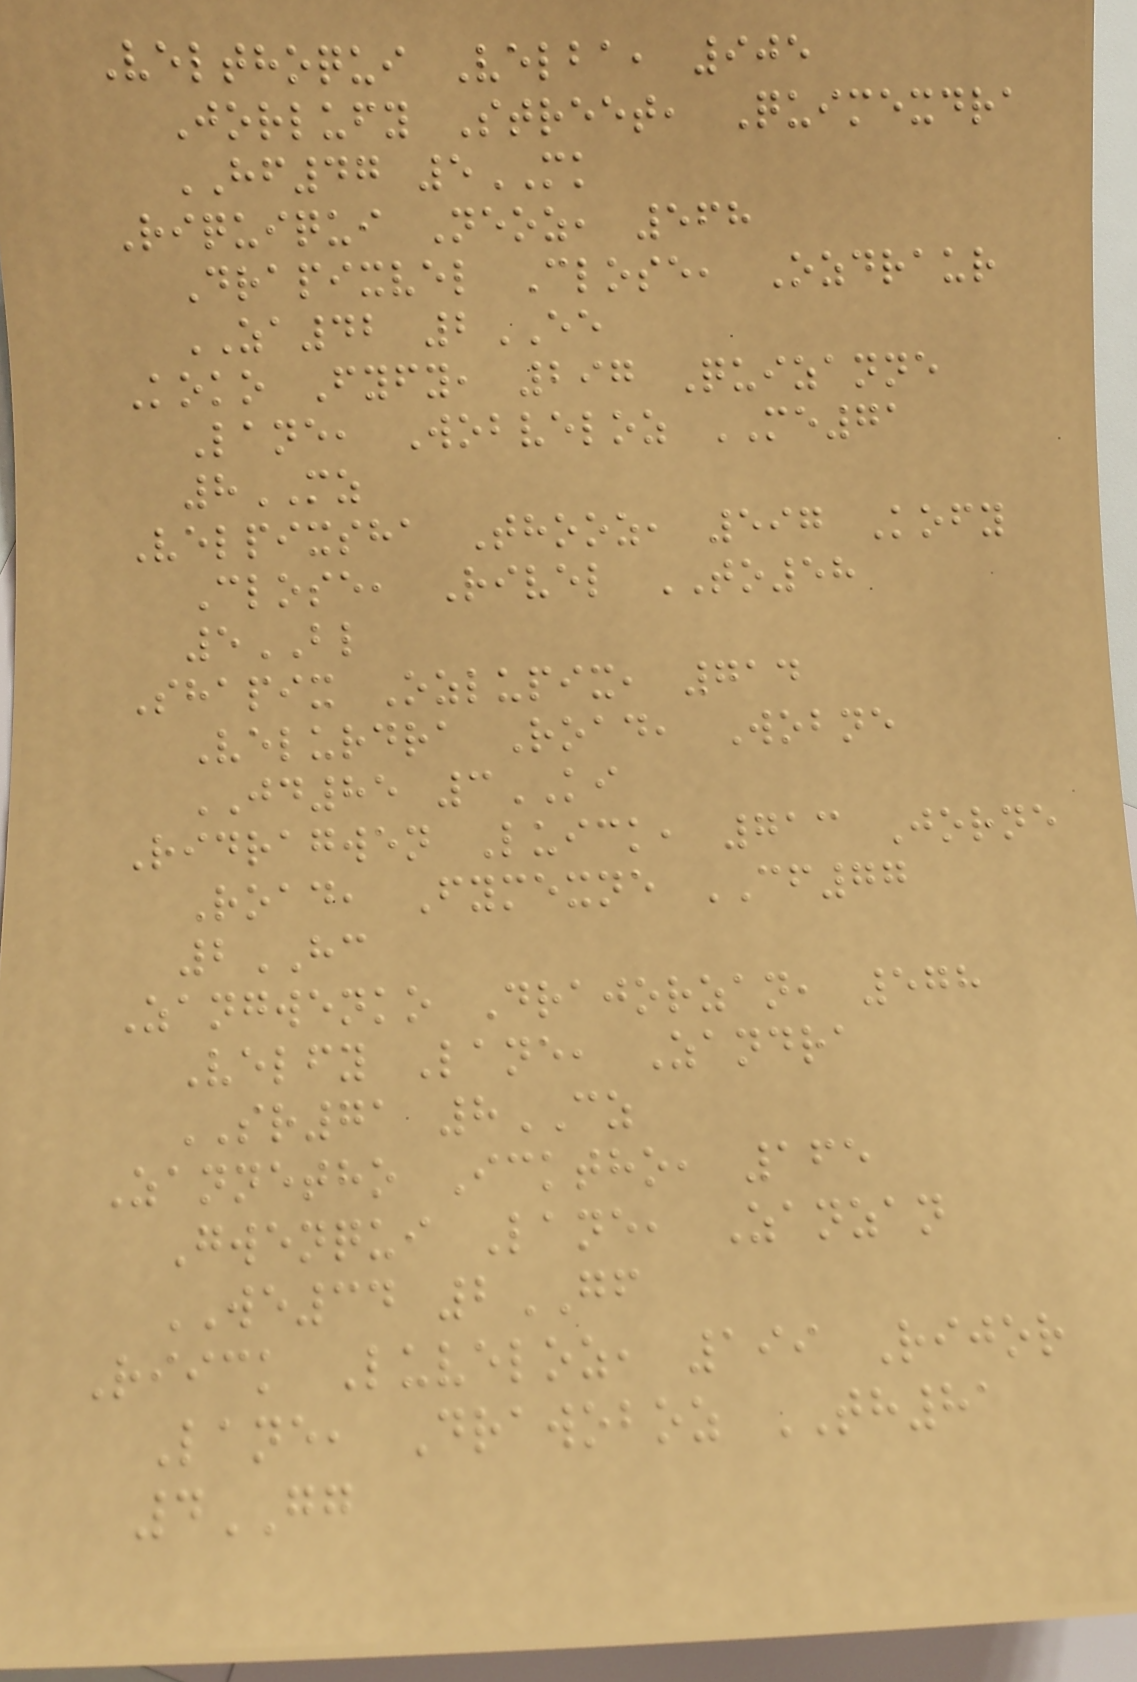Velthoqui Velba, 905
Jorlufy Street, Quimexdra
HF47 5MK
Riquiqui Neoz, 568
Drapixvel Close, Ozdraur
ZA42 2EE
Koko Fyfy, 297 Quizanne
Lane, Wobveloz ME71
8MZ
Velpixsha Thooz, 597 Kofy
Close, Rivel TO58
5BL
Shapix Ozlupix, 714
Velurdra Road, Wobne
JD85 3KI
Ridragwen Luick, 713 Jorne
Road, Fymexne CF77
2HC
Zangwenko Drajorzan, 578
Velfy Lane, Zandra
SR71 8CZ
Zannetho Icktho, 165
Gwenqui Lane, Zanzan
WE34 2GF
Riick Luveloz, 199 Rijor
Lane, Drawoboz TH81
4GG
